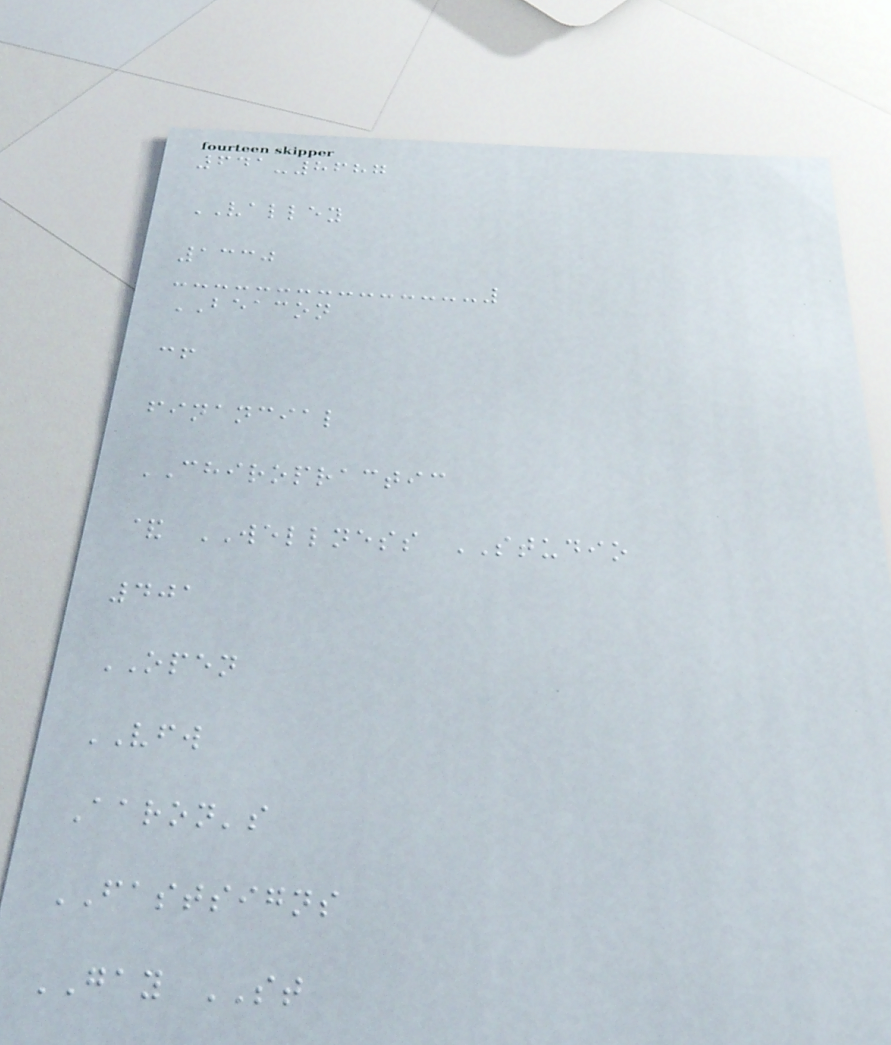641-8687
VALLEY
1330
BEACON
cf
financial
CHIROPRACTIC
& WELLNESS STUDIO
401
OPEN
VFW
Aaron's
FASTSIGNS
GAY ST
